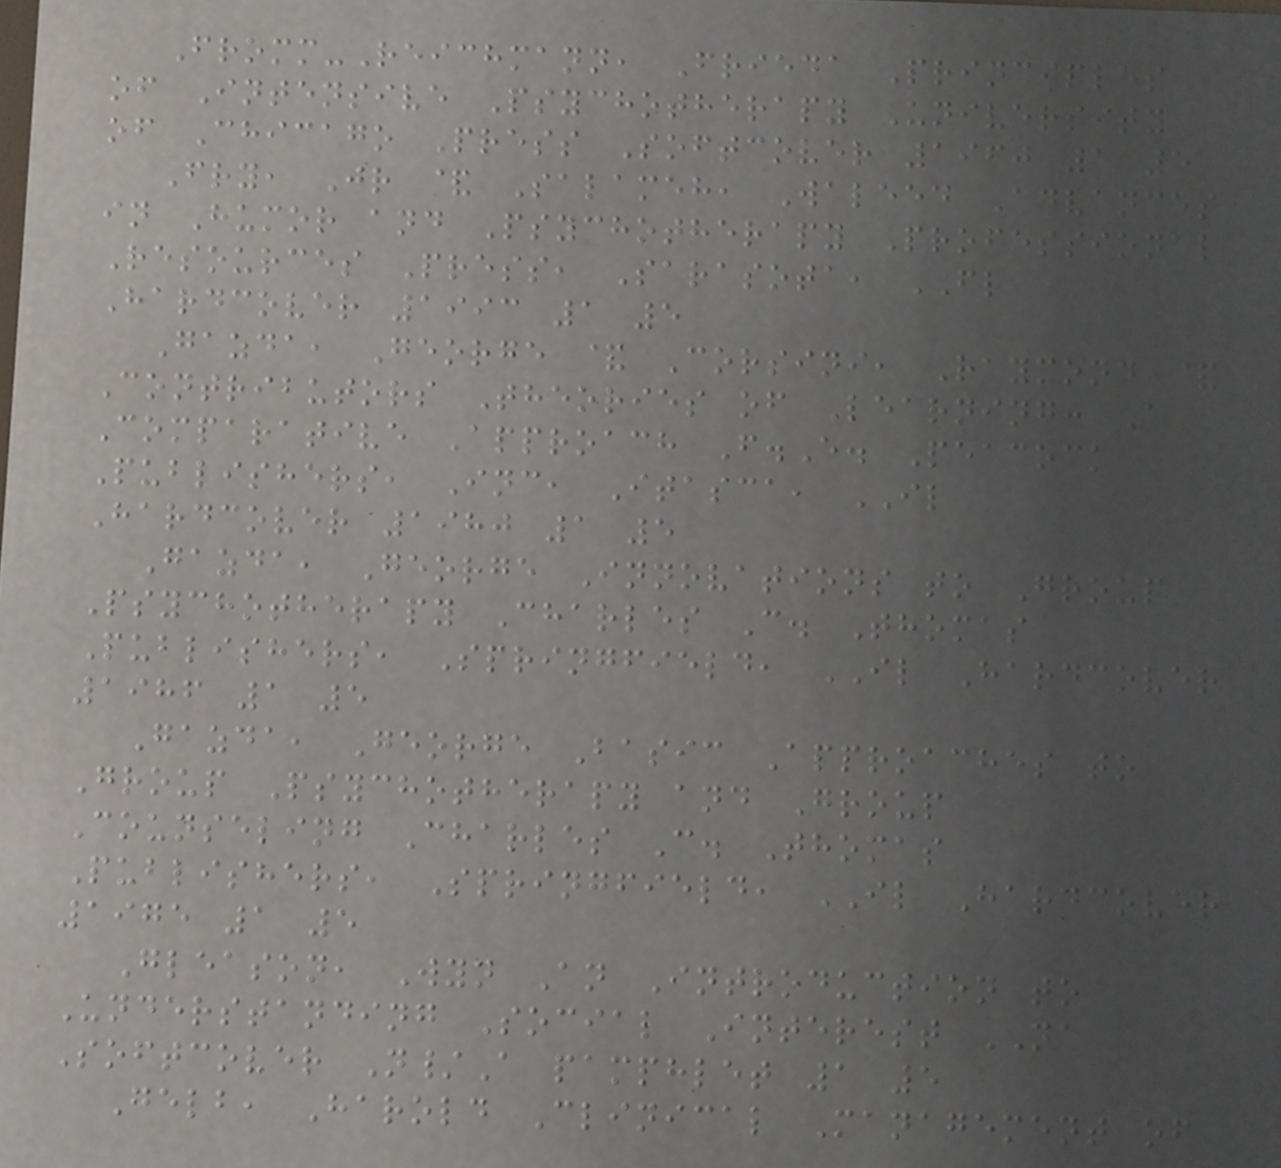Fromm-Reichmann, Frieda Principles
of Intensive Psychotherapy University
of Chicago Press Softcover 1960 1 5
Fry, Jr & Salameh, Waleed Advances
in Humor and Psychotherapy Professional
Resources Press, Sarasota, FL
Hardcover 1993 1 5
Gazda, George & Corsini, Raymond &
Contributors Theories of Learning: A
Comparative Approach F.E. Peacock
Publishers, Inc, Itasca, IL
Hardcover 1980 1 5
Gazda, George Innovations to Group
Psychotherapy Charles C. Thomas
Publishers, Springfield, IL Hardcover
1986 1 5
Gazda, George Basic Approaches to
Group Psychotherapy and Group
Counseling Charles C. Thomas
Publishers, Springfield, IL Hardcover
1975 1 5
Gleason, Wyn An Introduction to
Understanding Social Interest NA
Softcover N/A pamphlet 1 5
Gelb, Harold Clinical Management of
